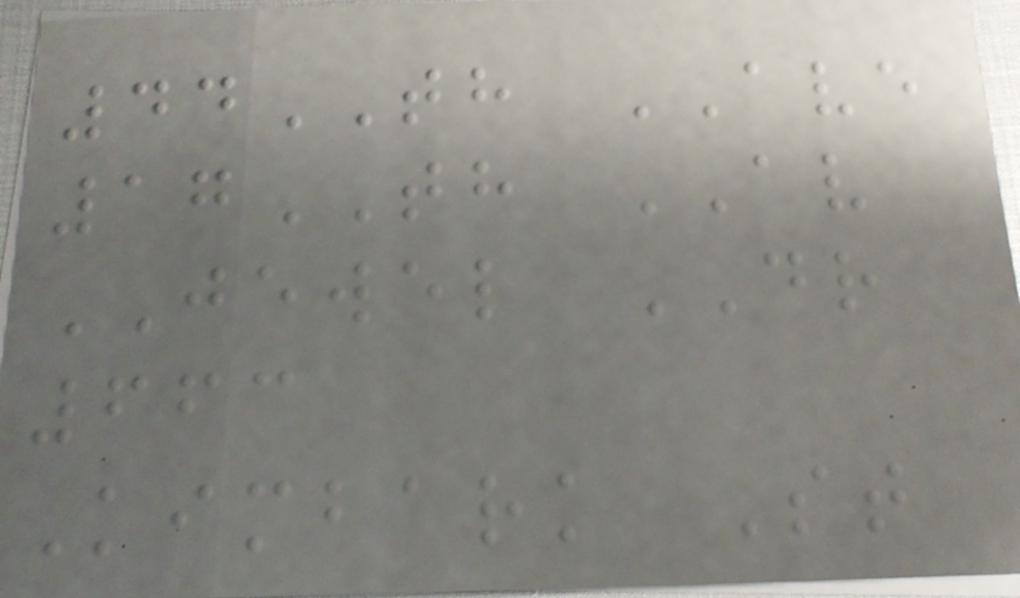44TH AVE
17TH AV
JEWEL DR
663
Kimbark St
